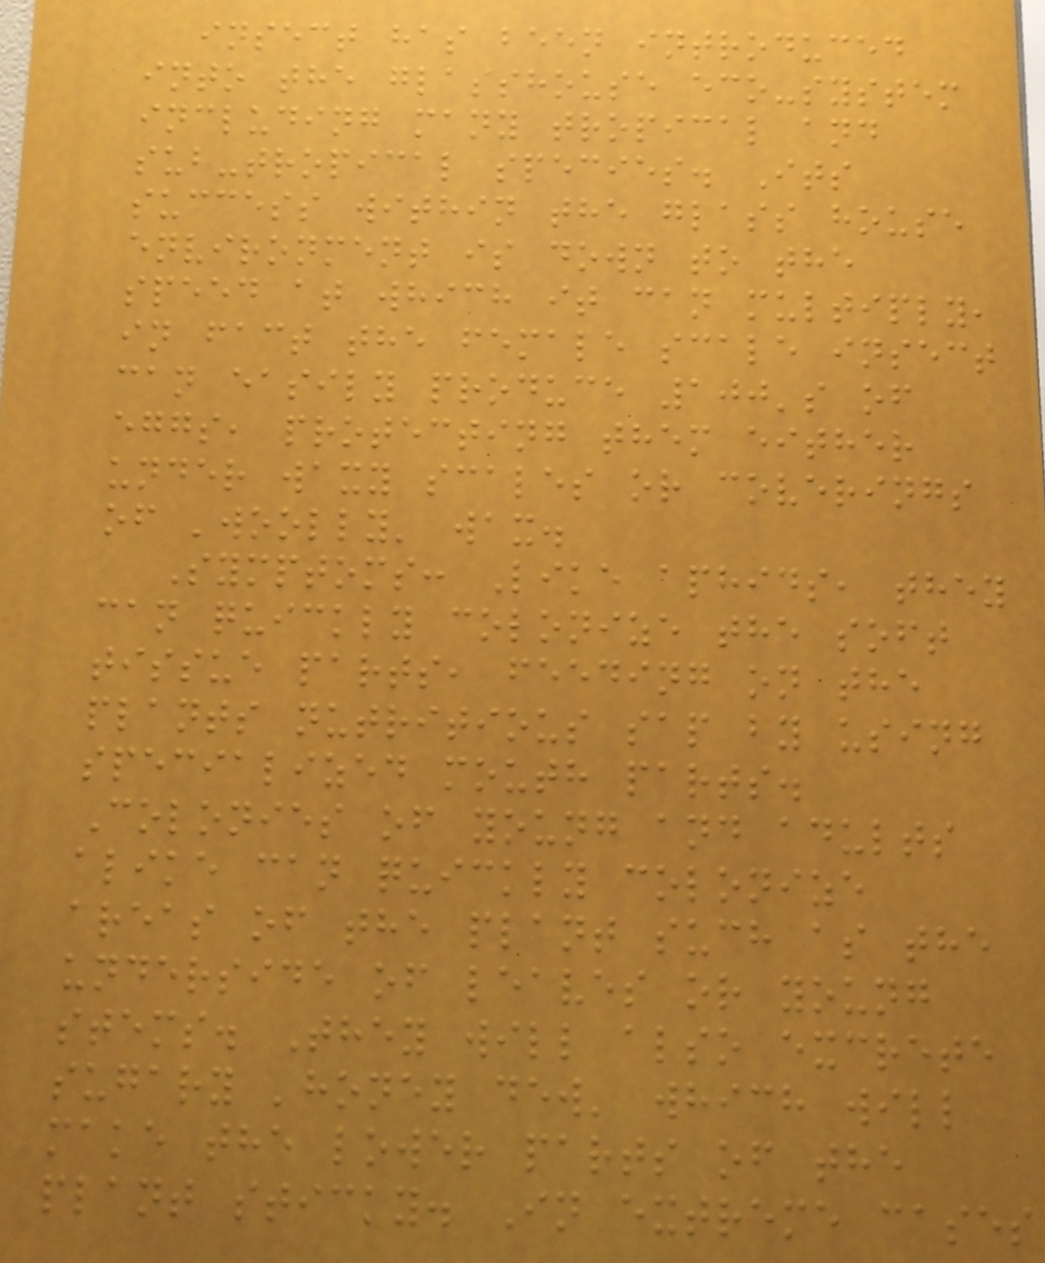insect has been introduced
into the glasshouse eco-system
including many tropical and
sub-tropical species. Its
success within the glass house
environment is down to the
speed at which it can multiply,
in fact the female scale insect
can easily produce 100's of
eggs, protecting them either
under waxy scales or coverings
of 'woolly' wax.
Symptoms: Like aphids, they
can quickly colonize the soft
tissue parts, feeding on the
plants nutritious sap by using
specialized mouth parts.
Colonies of young and adults
alike can quickly colonize
areas of the plant such as the
underside of leaves or young
stems. They will also excrete
sugary 'honey dew' which will
make the lower parts of the
plant sticky. In extreme cases
